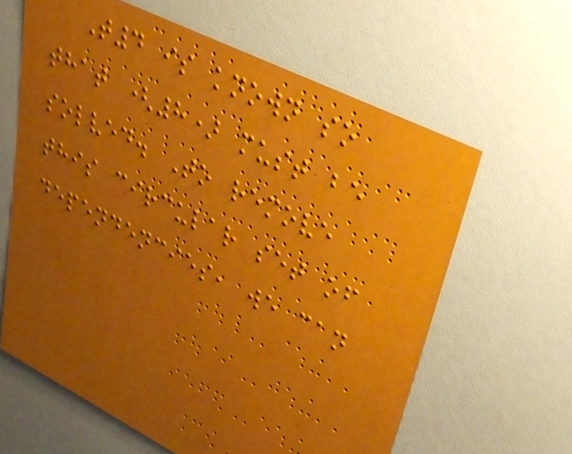T4 is known so
that (8) must be
solved. To remove
this circular set of
dependencies, we can
